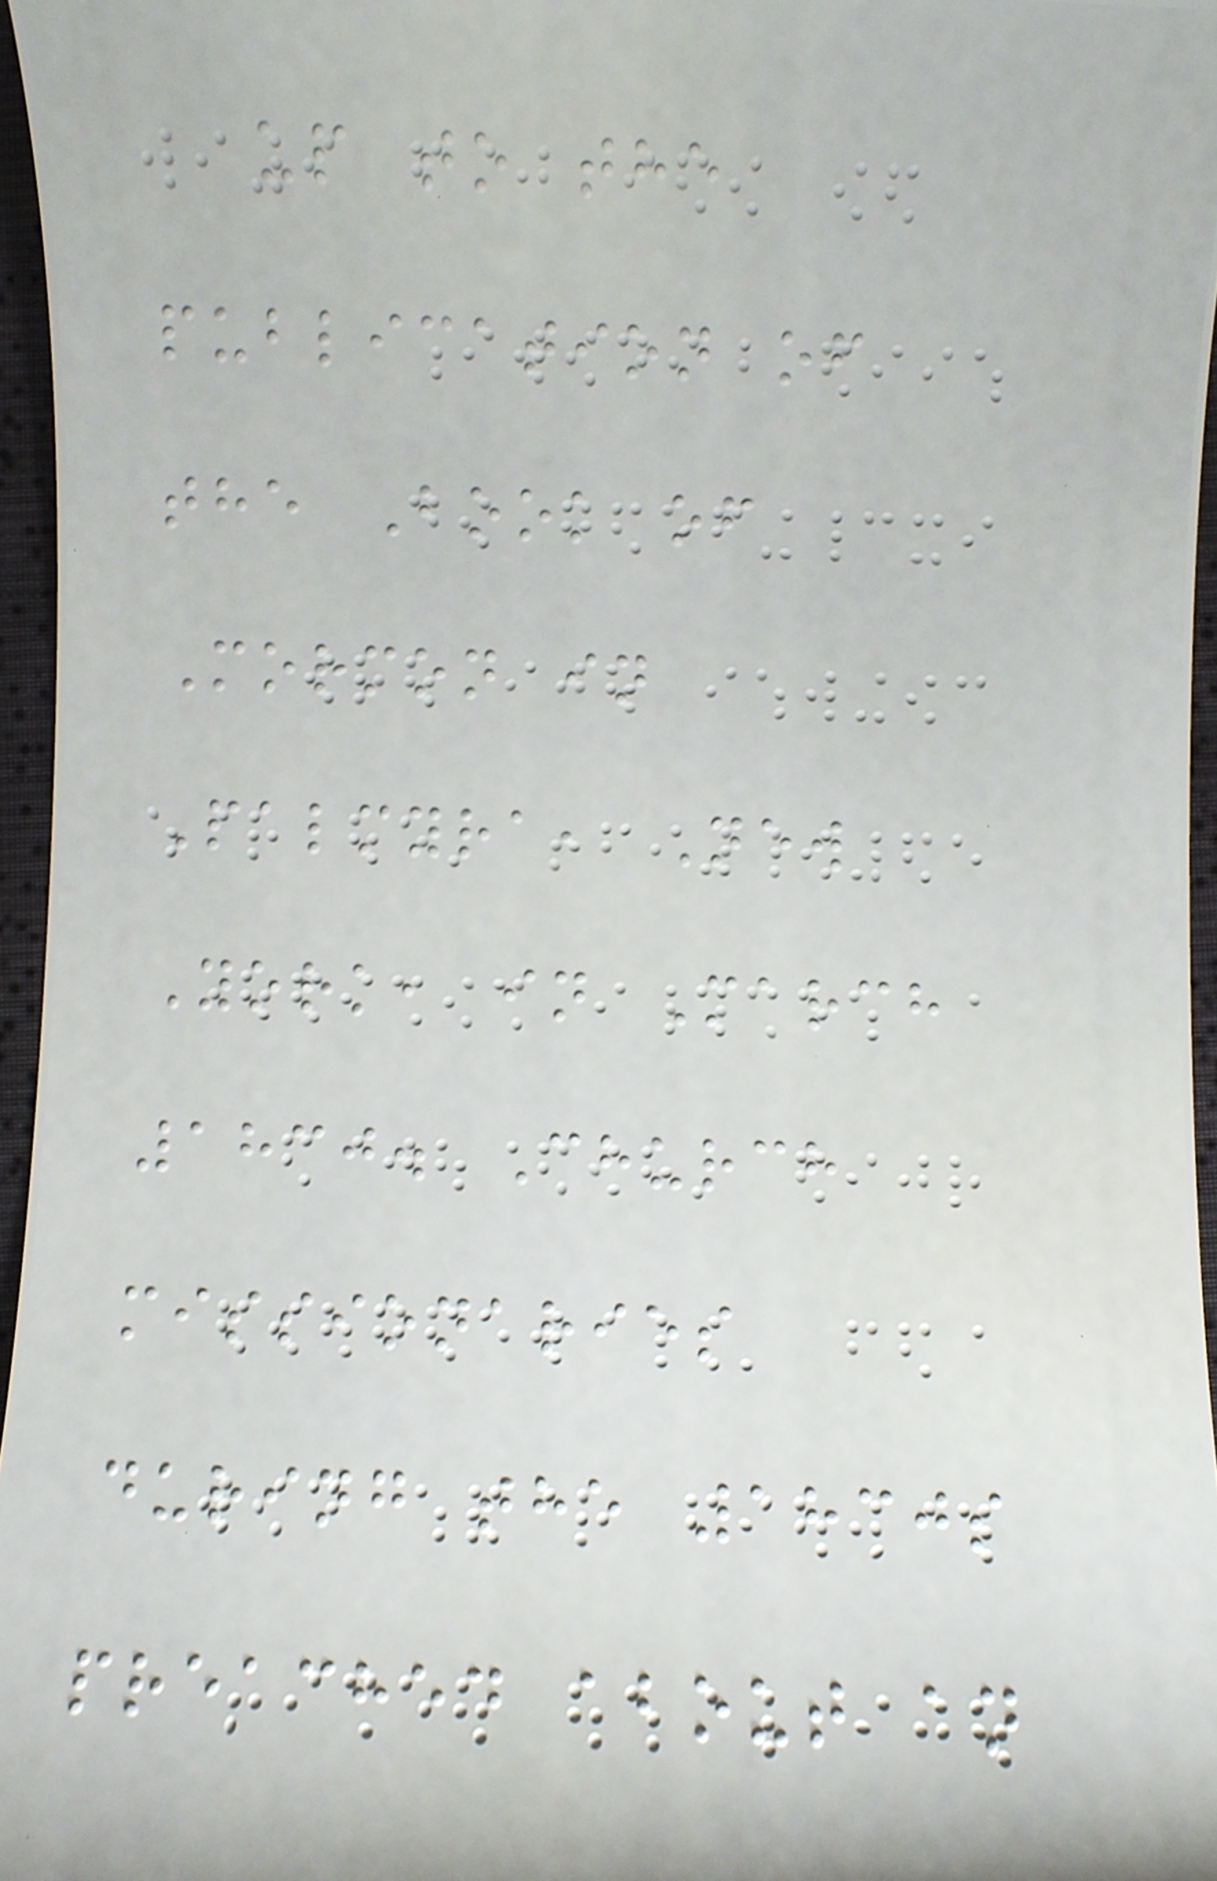up to the
publication of
the Book of
Mormon in
Palmyra, New
York, in March
1830. Church
missionaries
during the 1830s
preached about an
